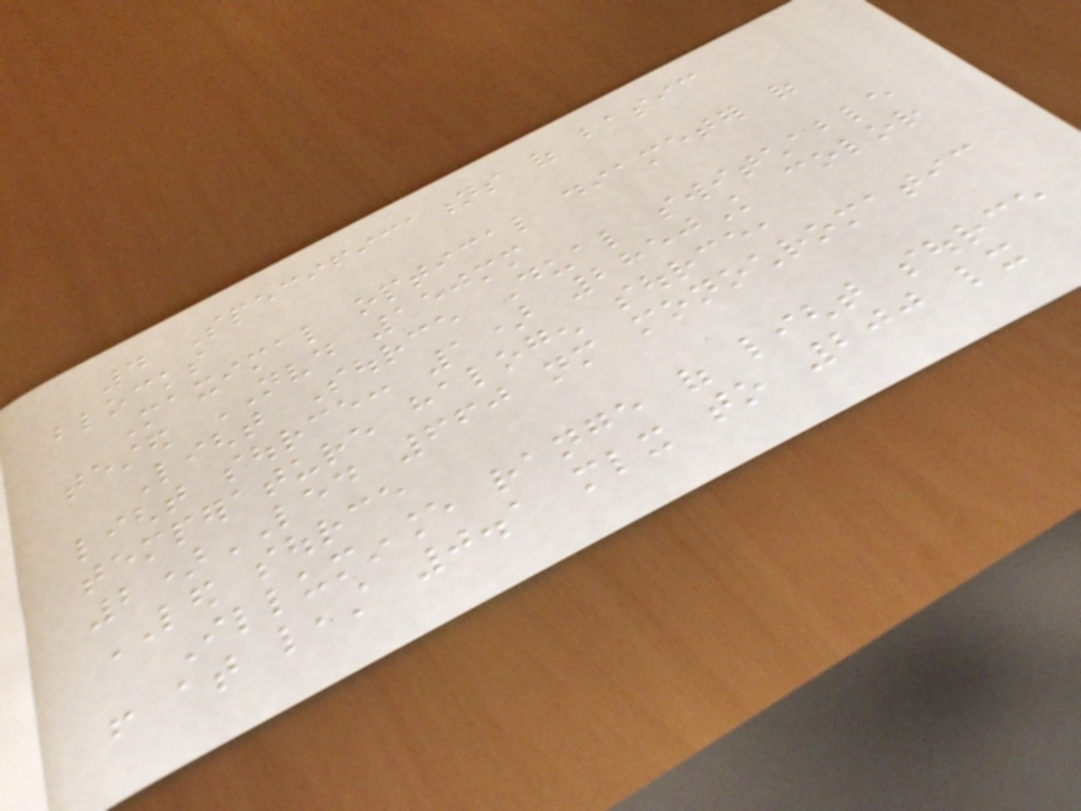4 Specifications of basic
blocks
Maximal optical diameter of
tested NVD 150mm
Light Source Dual switchable
light source: 1) 2850K color
temperature halogen source,
2)LED 660 nm monochromatic
LED source
Illuminance range of light source
from at least 0.1 mlx to 200 lx
